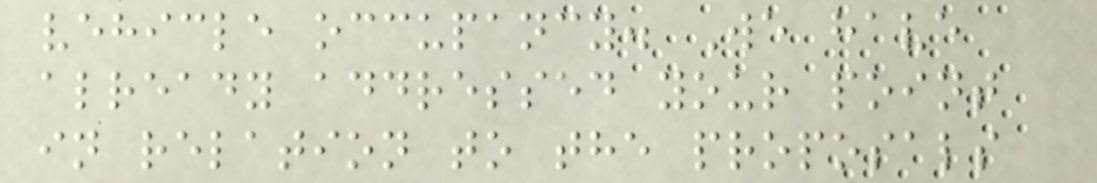vehicle occupancy. We have
already addressed your point
in relation to the proposals
